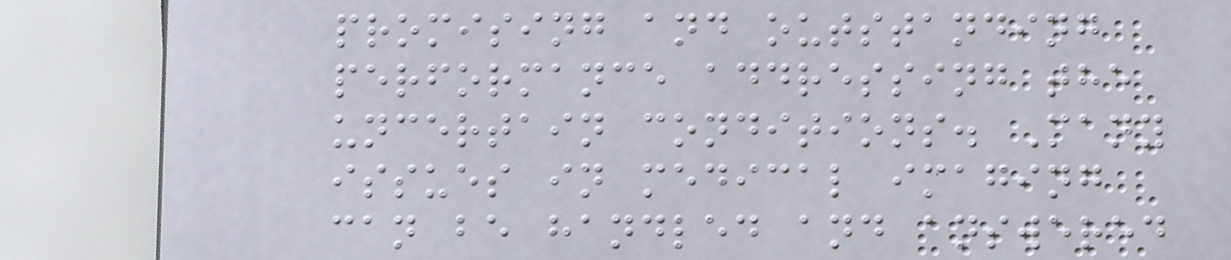promising and outstanding
performance addressing the
uncertain conditions. Many
issues in medical imaging
can be handled and answered
